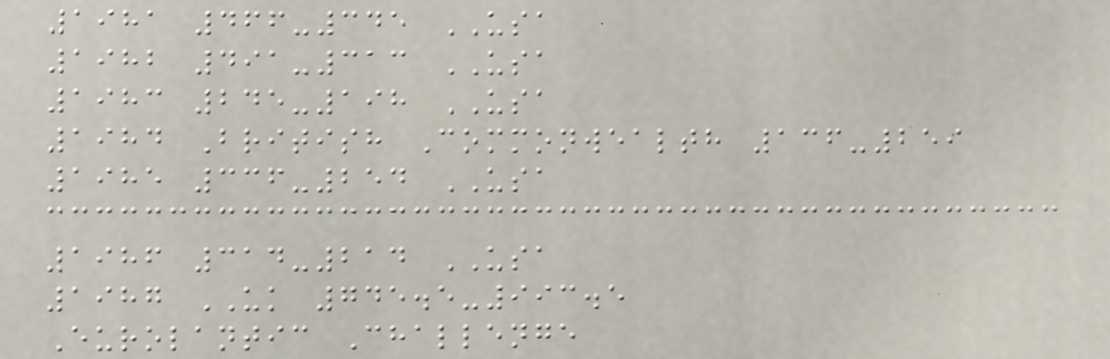1981 466-345 USA
1982 491-313 USA
1983 245-198 USA
1984 British Commonwealth 136-259
1985 336-254 USA
1986 314-214 USA
1987 UK 745.5-993.5
Eurolantic Challenge
